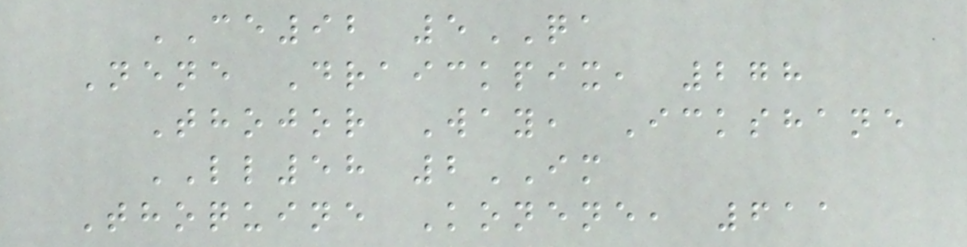CE92 5QA
Nene Draickpix, 278
Thojor Way, Ickshane
LL58 2IM
Thoquine Konene, 611
